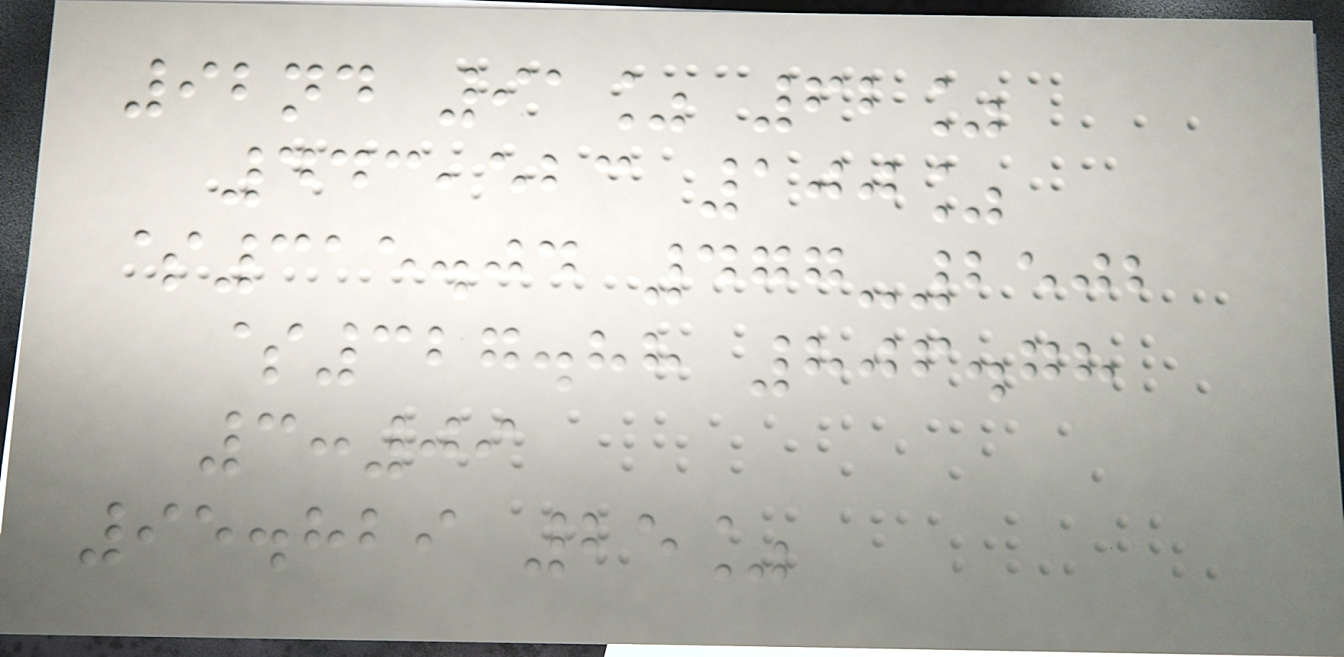92nd 91% 62%
443,523 100%
$315.04 477-2502
$327.88 806.78
3:09
95.829 25%
